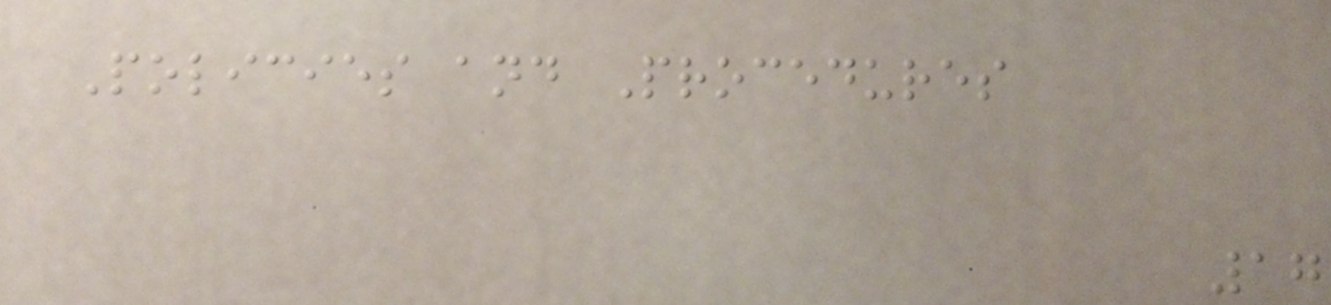Policies and Procedures
17
